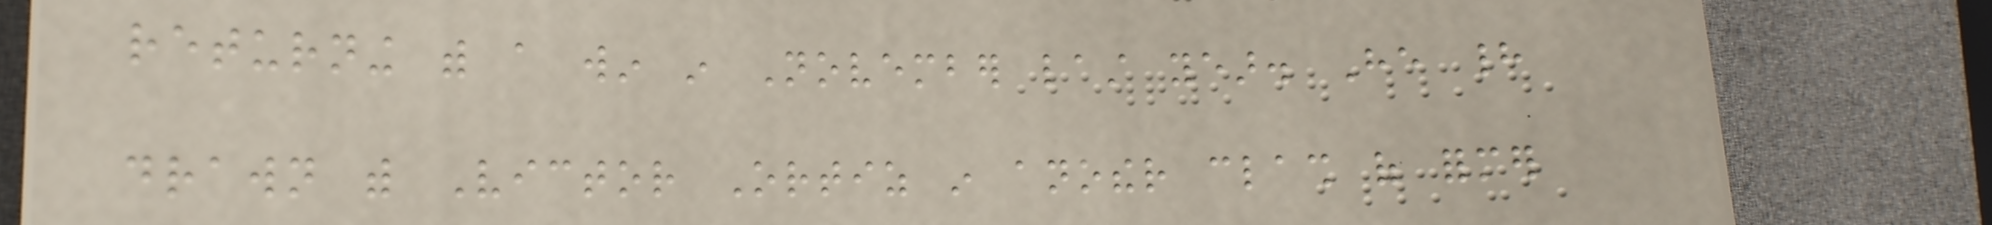returning with a win in November last year. He had
drawn with Victor Ortiz in another clash of former
